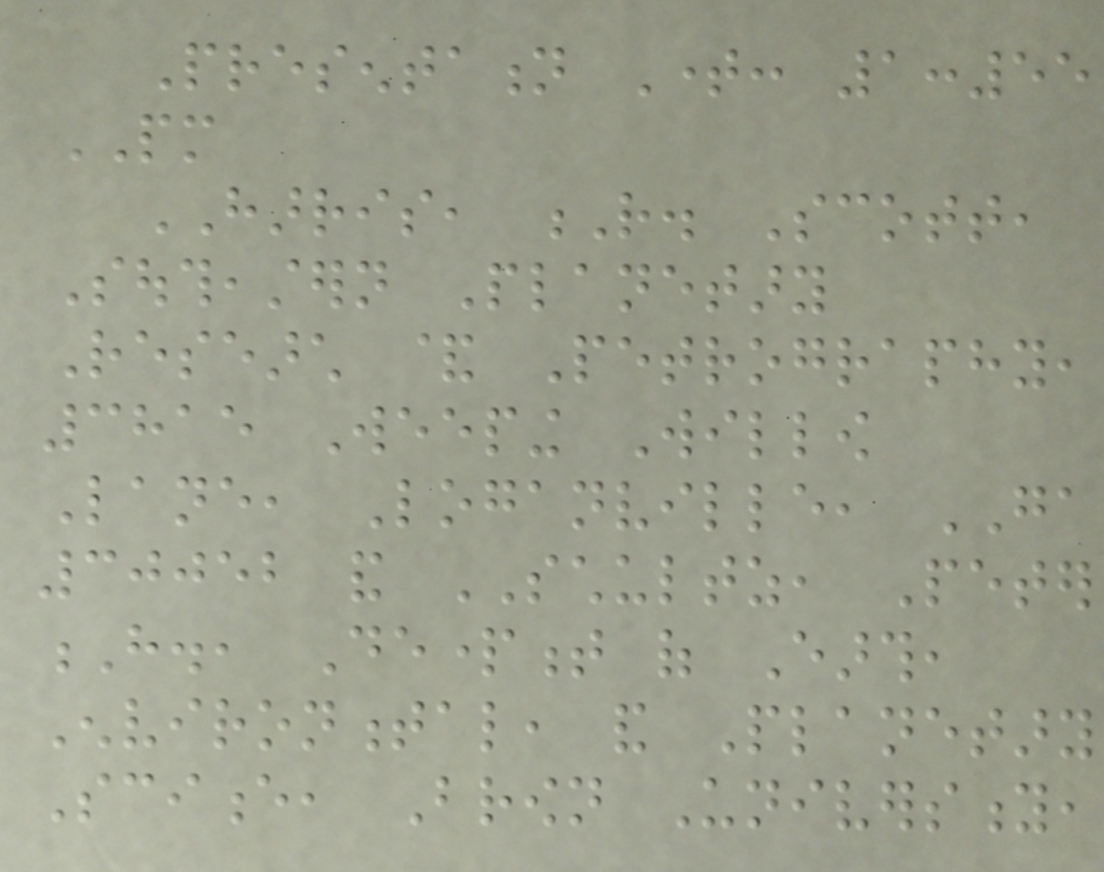Presentation Time: 1:55
PM
HARRIS, R. Scott,
Southeastern Planetary
Research & Petrography,
3815 Weeping Willow
Lane, Loganville, GA
30052 and SCHULTZ, Peter
H., Department of Earth,
Environmental, and Planetary
Science, Brown University,
